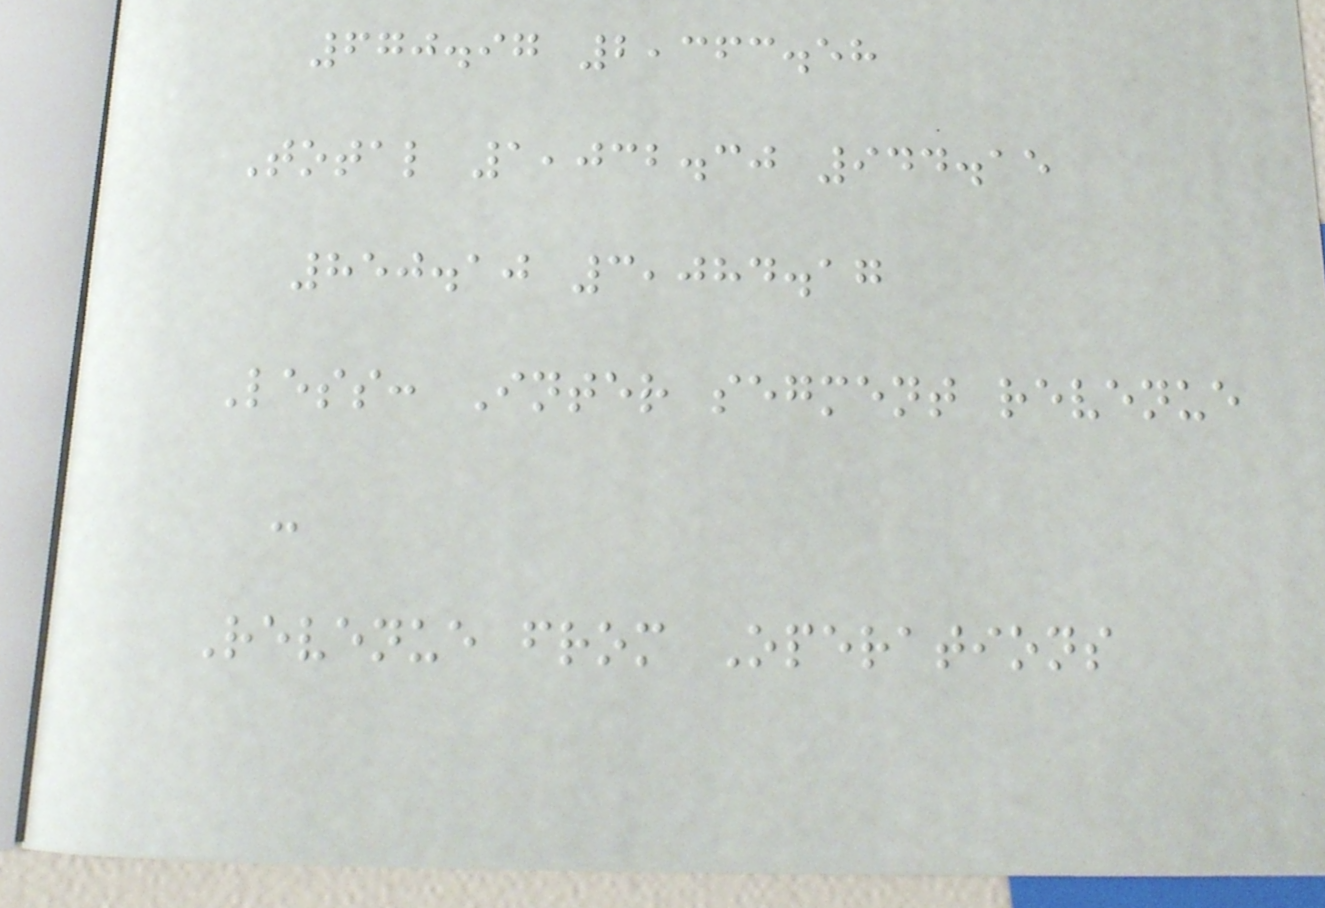670.97 2,363.58
Total 1,032.30 944.15
850.10 3,084.17
Less: Inter segment revenue
-
Revenue from Operations
